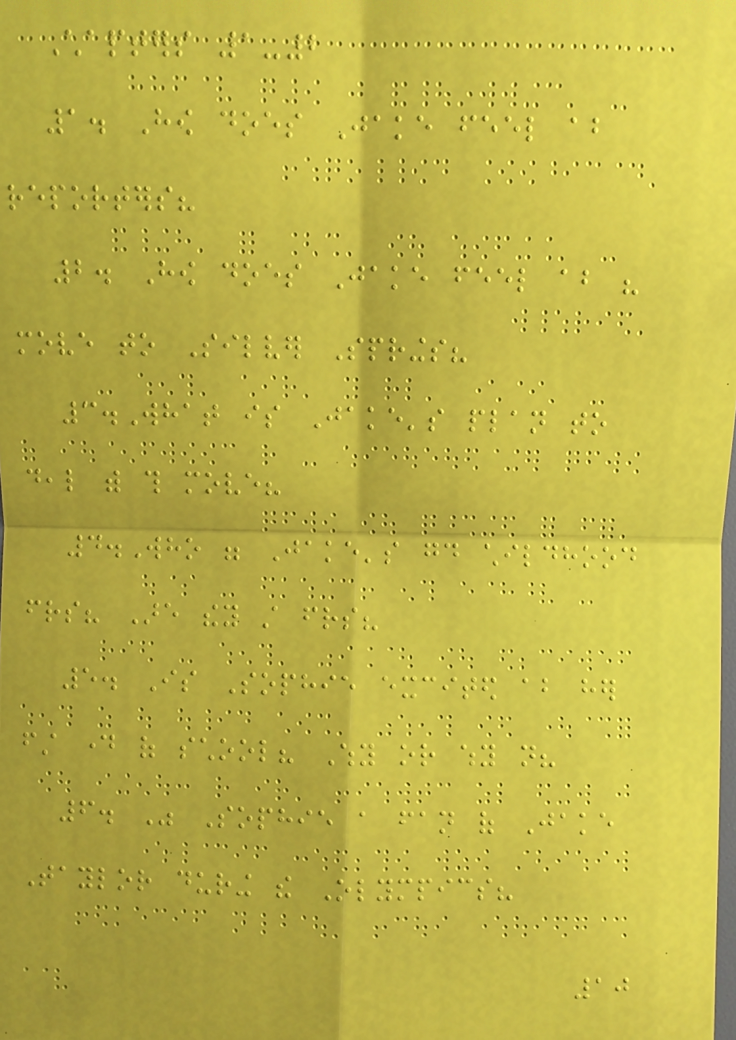Chapters 1-2
1. How does Jake feel about
reporters?
2. How does Jake feel about his
move to Silver Springs?
3.What is Jake's plan to
deal with this move?
4.Who were Jake's good childhood
friends? Are they still friends?
5. Is Sophie excited about her
first day of school? Why or why not?
6. Was Sophie a fan of Jake
Taylor during the Olympics?
10
